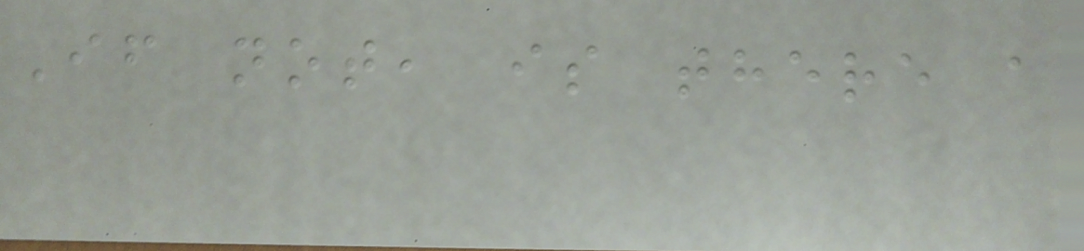If not, is there a
